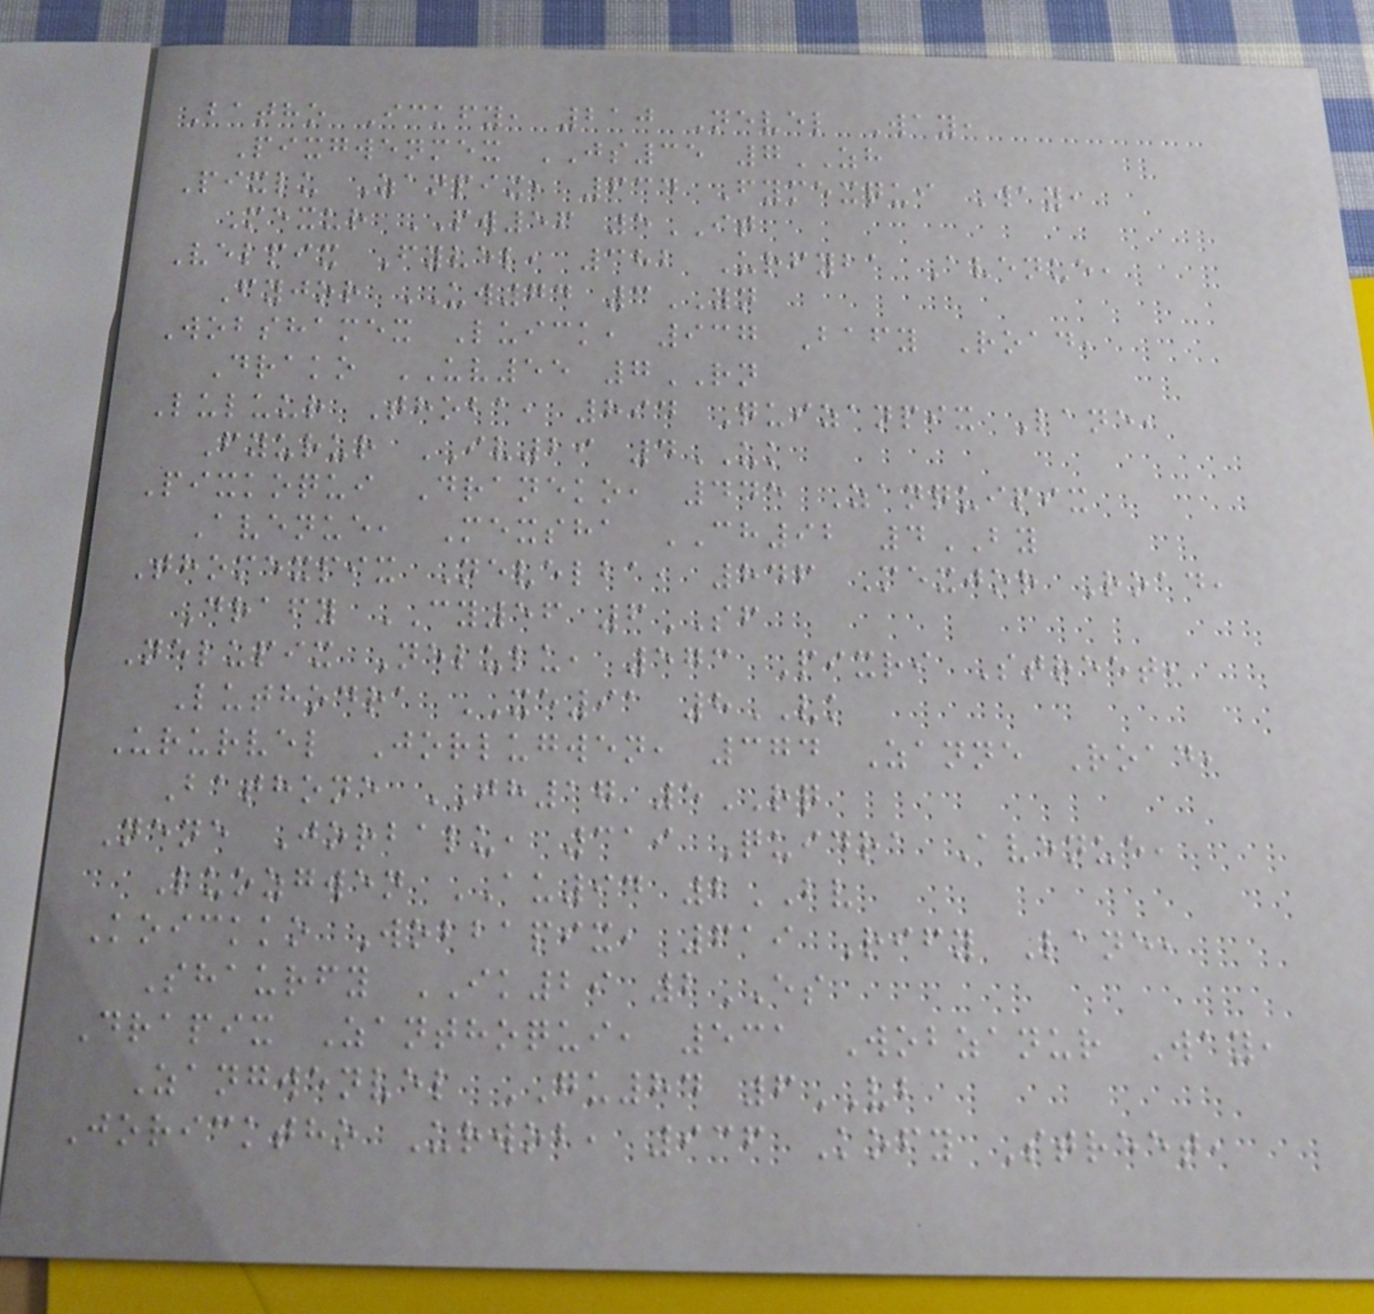Batho Ickfy, 210 Nevel Way,
Pixgwenmex JS35 7ZH
Pixlu Zanpix, 634 Fymexqui Way,
Mexur PW56 5IT
Velpix Fyvel, 382 Urfyba Avenue,
Fyjor UW74 3YN
Wobshamex Luick, 937 Bafy Road,
Drako UV55 7RN
Luluur Thoba, 894 Quizanpix Lane,
Fyurur IV29 4UK
Pixkoqui Draneko, 445 Zanquipix
Avenue, Mexsha CH92 4BY
Thomexpix Nevelba, 846 Mexjor Road,
Drafy CY56 6SF
Nelupix Nelulu, 573 Pixri Street,
Luthodra XE91 8VK
Ururvel Jorlugwen, 374 Zanne Road,
Bathone JH17 5RQ
Nene Jorbalu, 319 Quidra Avenue,
Luozgwen AU94 2BV
Koickko Wobbapix, 619 Rify Lane,
Shaurfy IK29 2ES
Drapix Zanthoqui, 531 Wobzanur Way,
Zangwenvel GU84 6VB
Joricktho Urwob, 936 Kofy Street,
